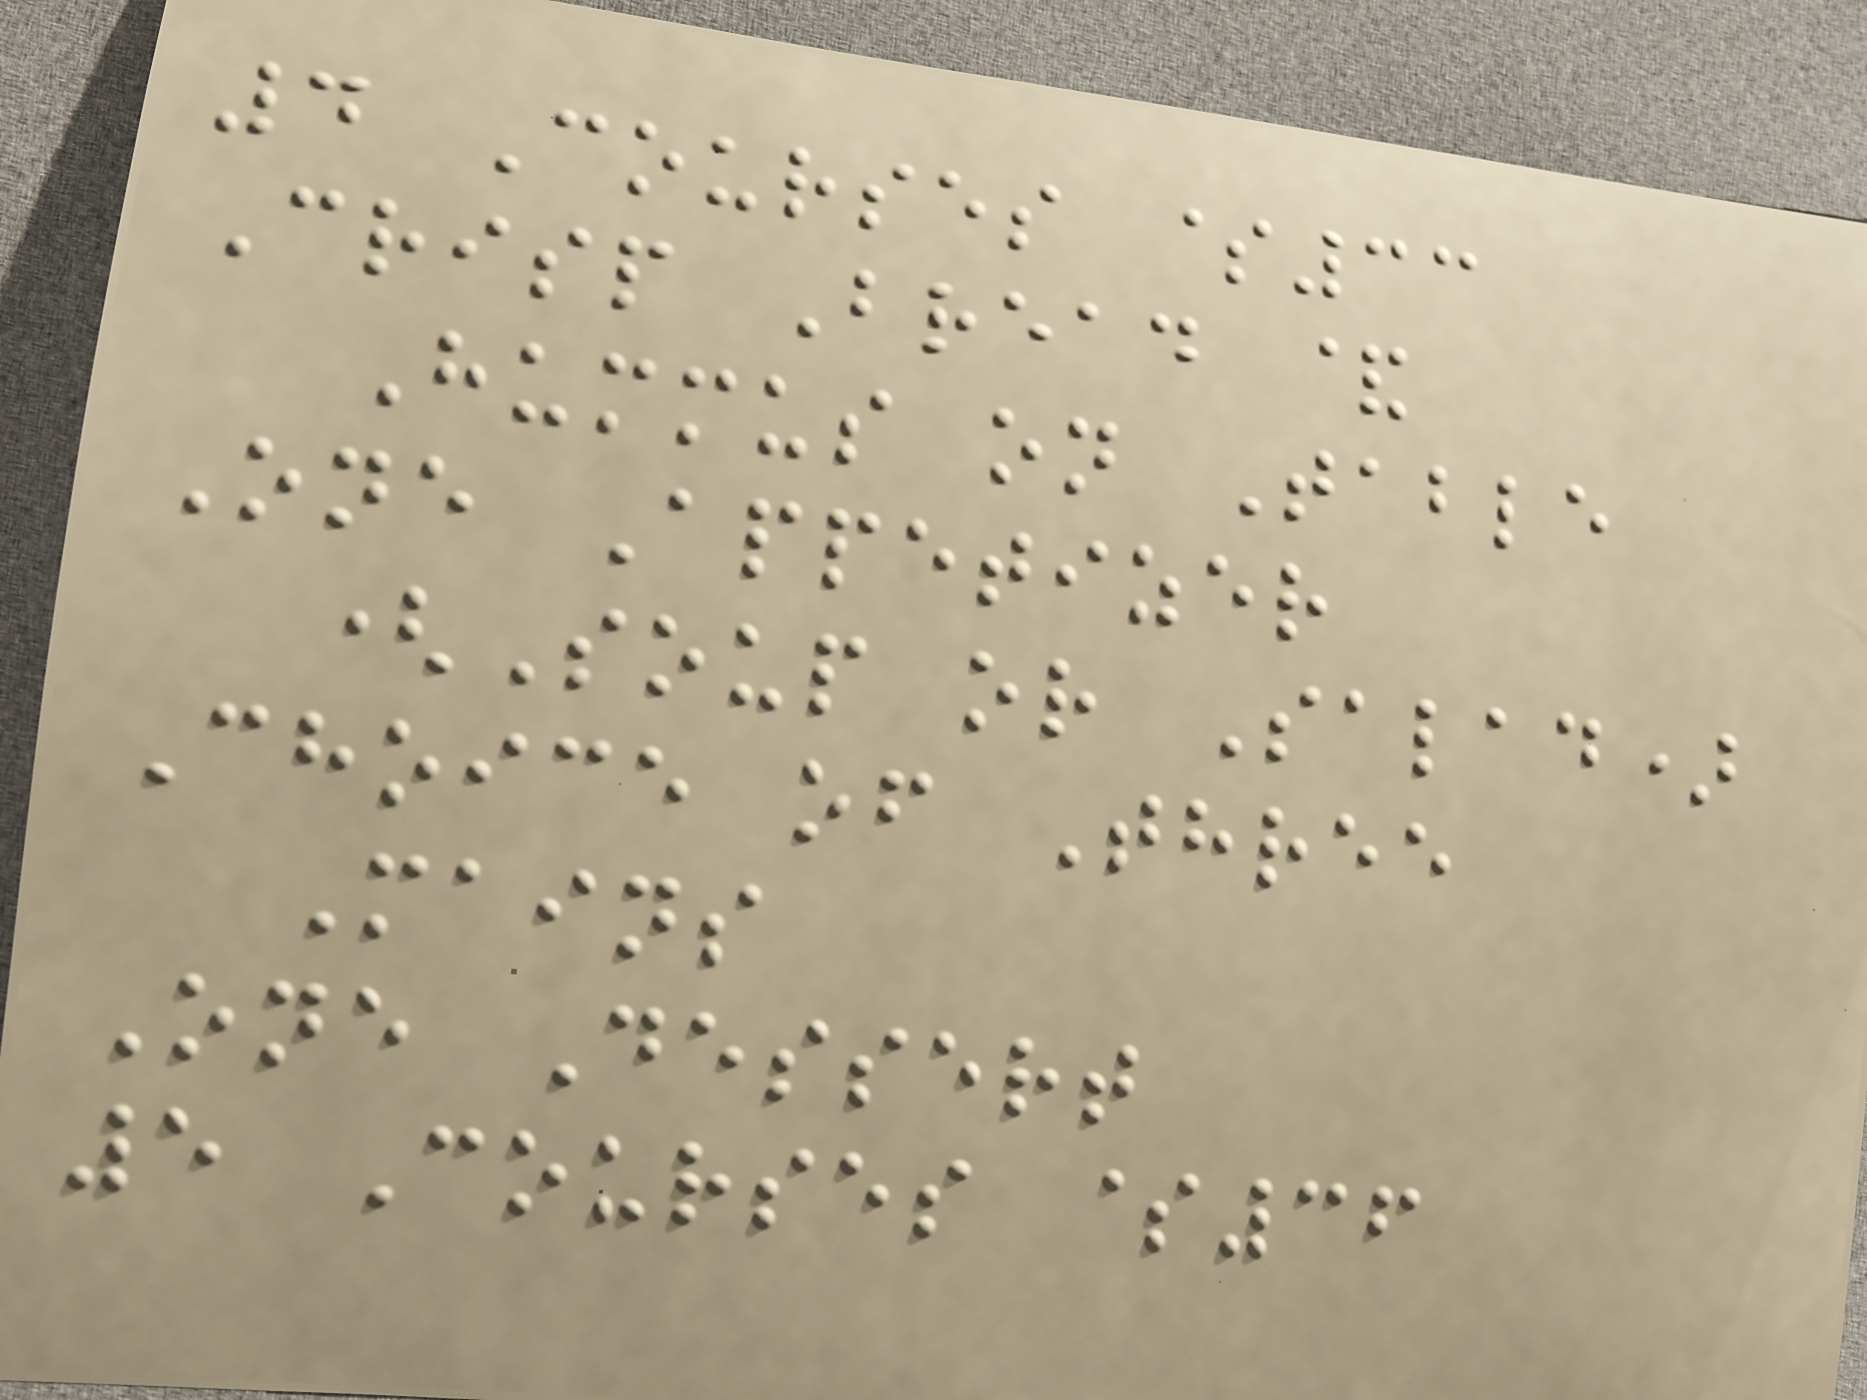4 Courses $33
Crisp Bread &
Hummus on Table
One Appetizer
(Soup or Salad)
Choice of Three
Mains
One Dessert
5 Courses $36
